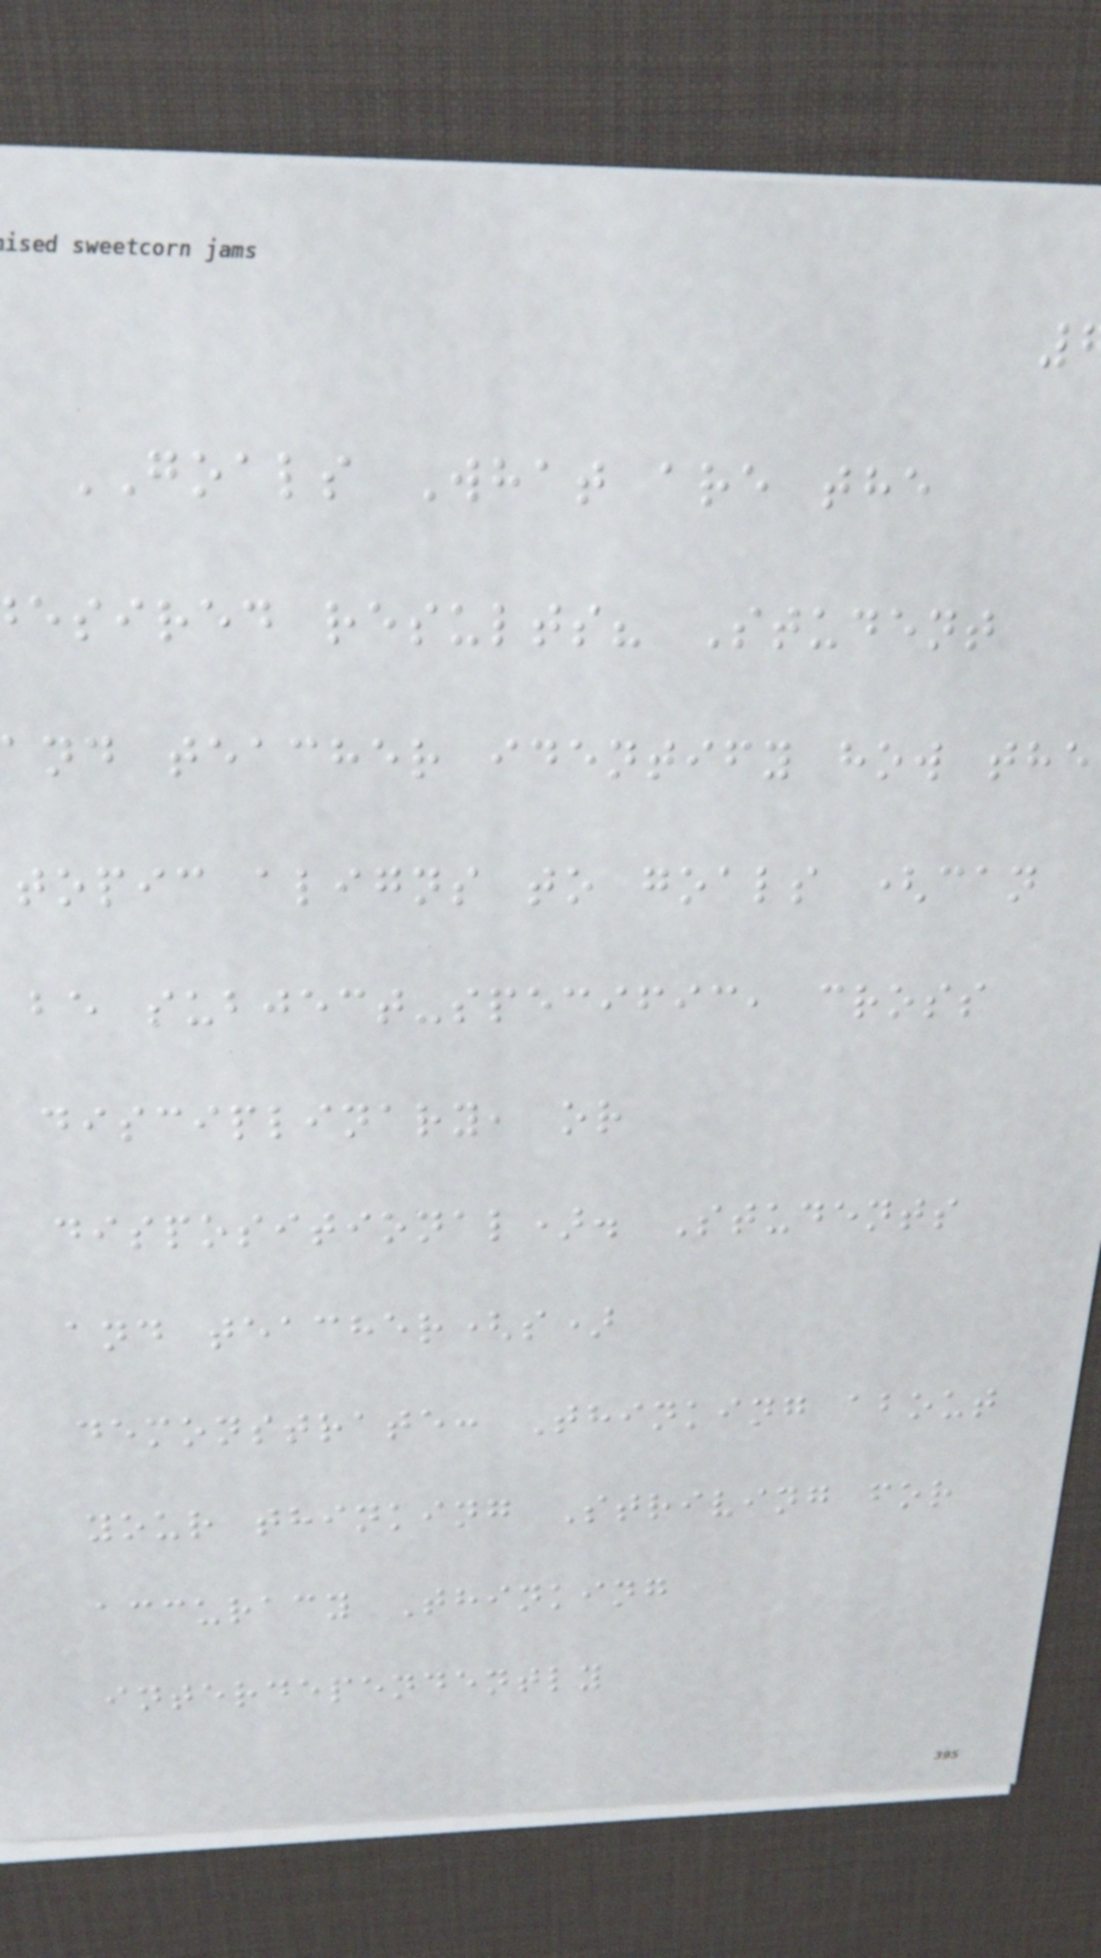GOALS What are the
esired results? Student
and teacher identify how the
topic aligns to goals (can
be subject-specific, cross
disciplinary, or
dispositional). Students
and teacher(s)
demonstrate: Thinking about
your thinking Striving for
accuracy Thinking
interdependently
